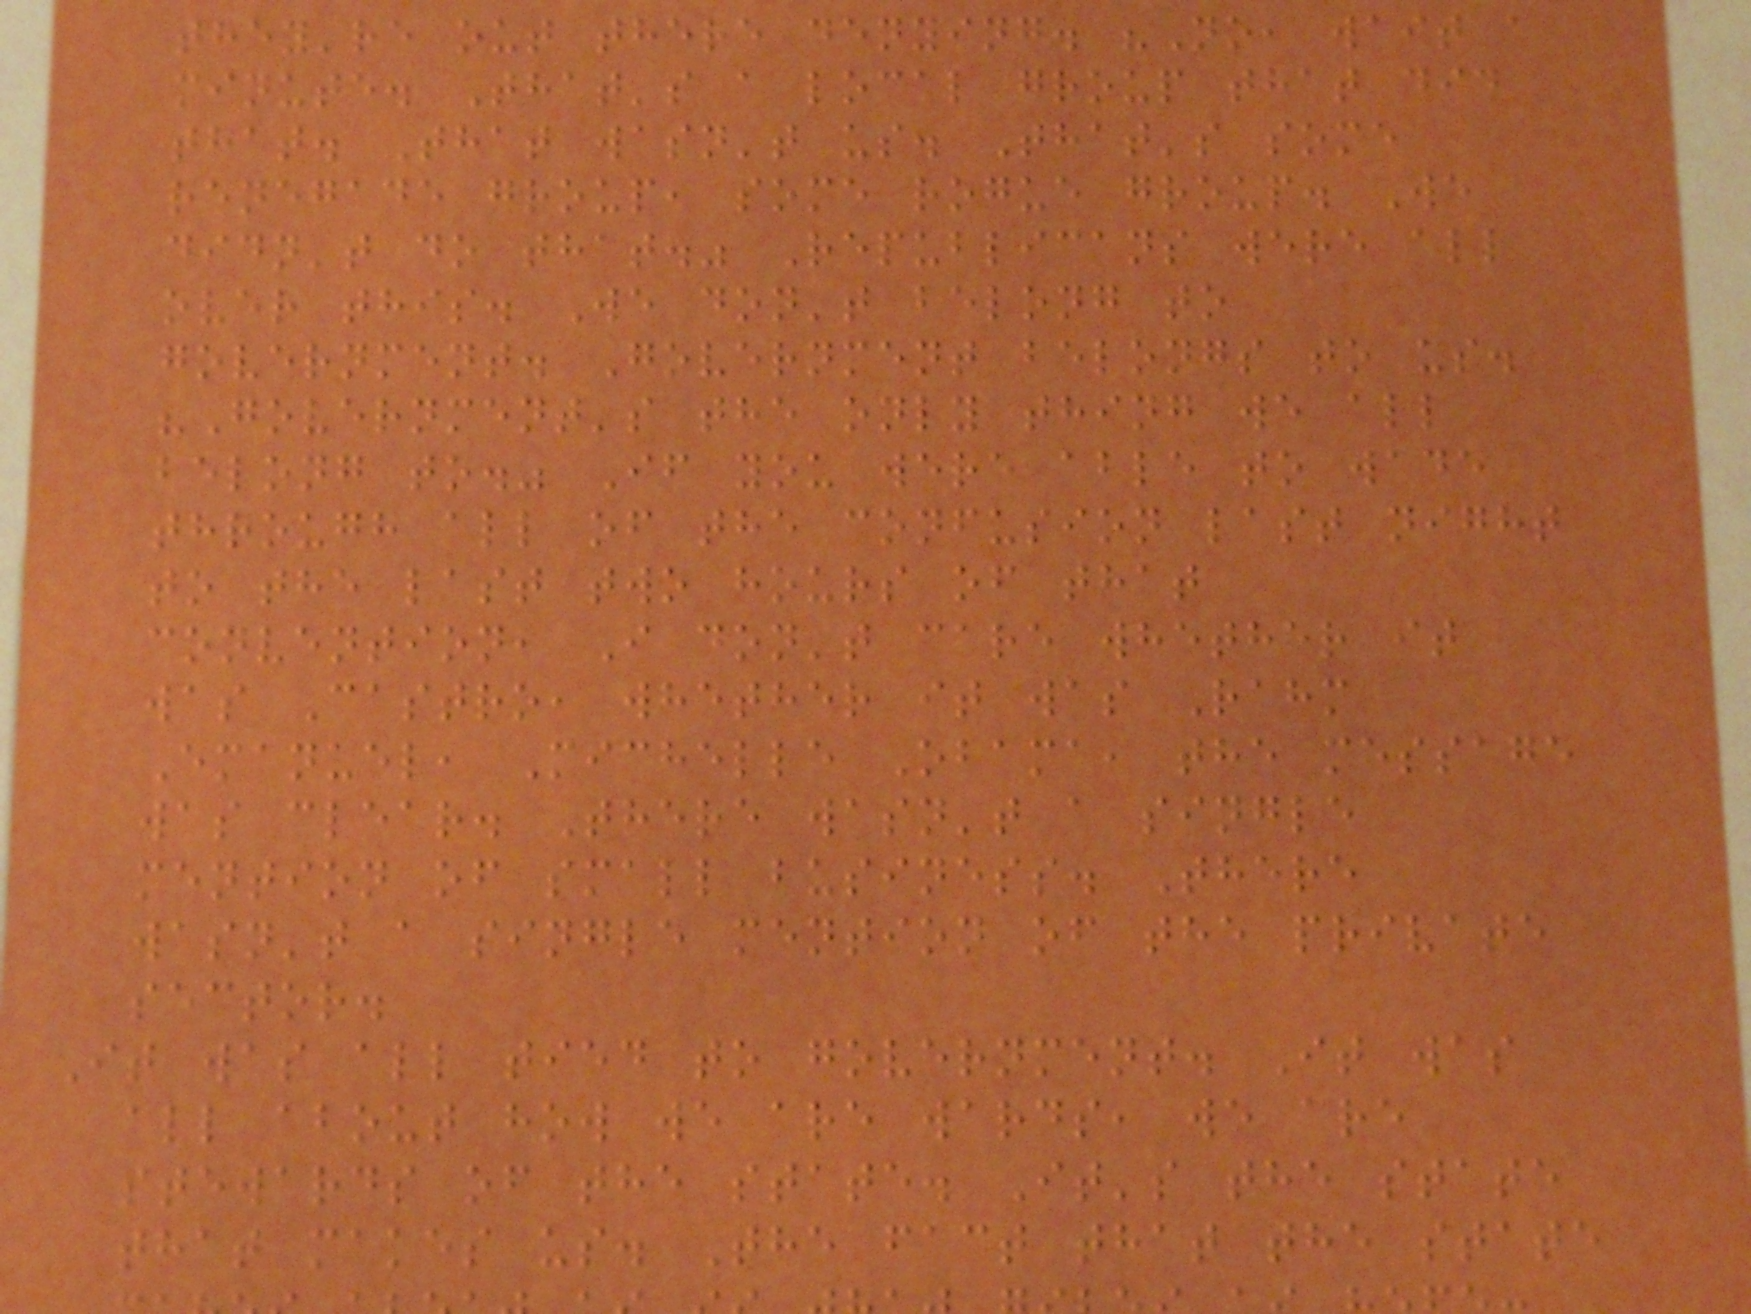they're out there denying. "No, wait a
minute. That's a local group that did
that. That wasn't us. That's some
renegade group, some rogue group. We
didn't do that." Republicans were all
over this. We don't belong to
government. Government belongs to us.
"Government's the only thing we all
belong to." If you were able to wade
through all of the confusion last night
to the last two hours of that
convention, I don't care whether it
was Castro, whether it was Rahm
Emanuel, Michelle Obama, the message
was clear. There wasn't a single
mention of small business. There
wasn't a single mention of the private
sector.
It was all tied to government. It was
all about how we are wards, we are
stewards of the state. It's the state
that makes us. The fact that the state
